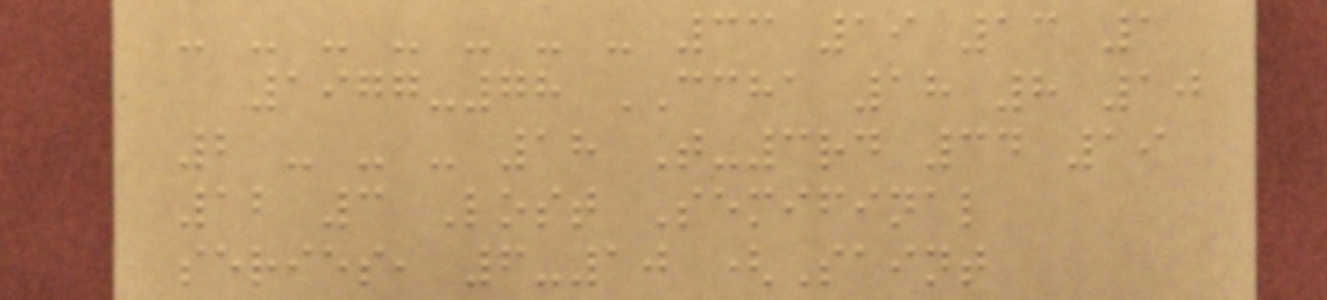- - - - - - - 33 19 13 1
1977-78 CCHA 18 8 10
2 - - - 18 T-3rd 34 19
12 3 Lost Semifinal
series, 6-10 (Saint
